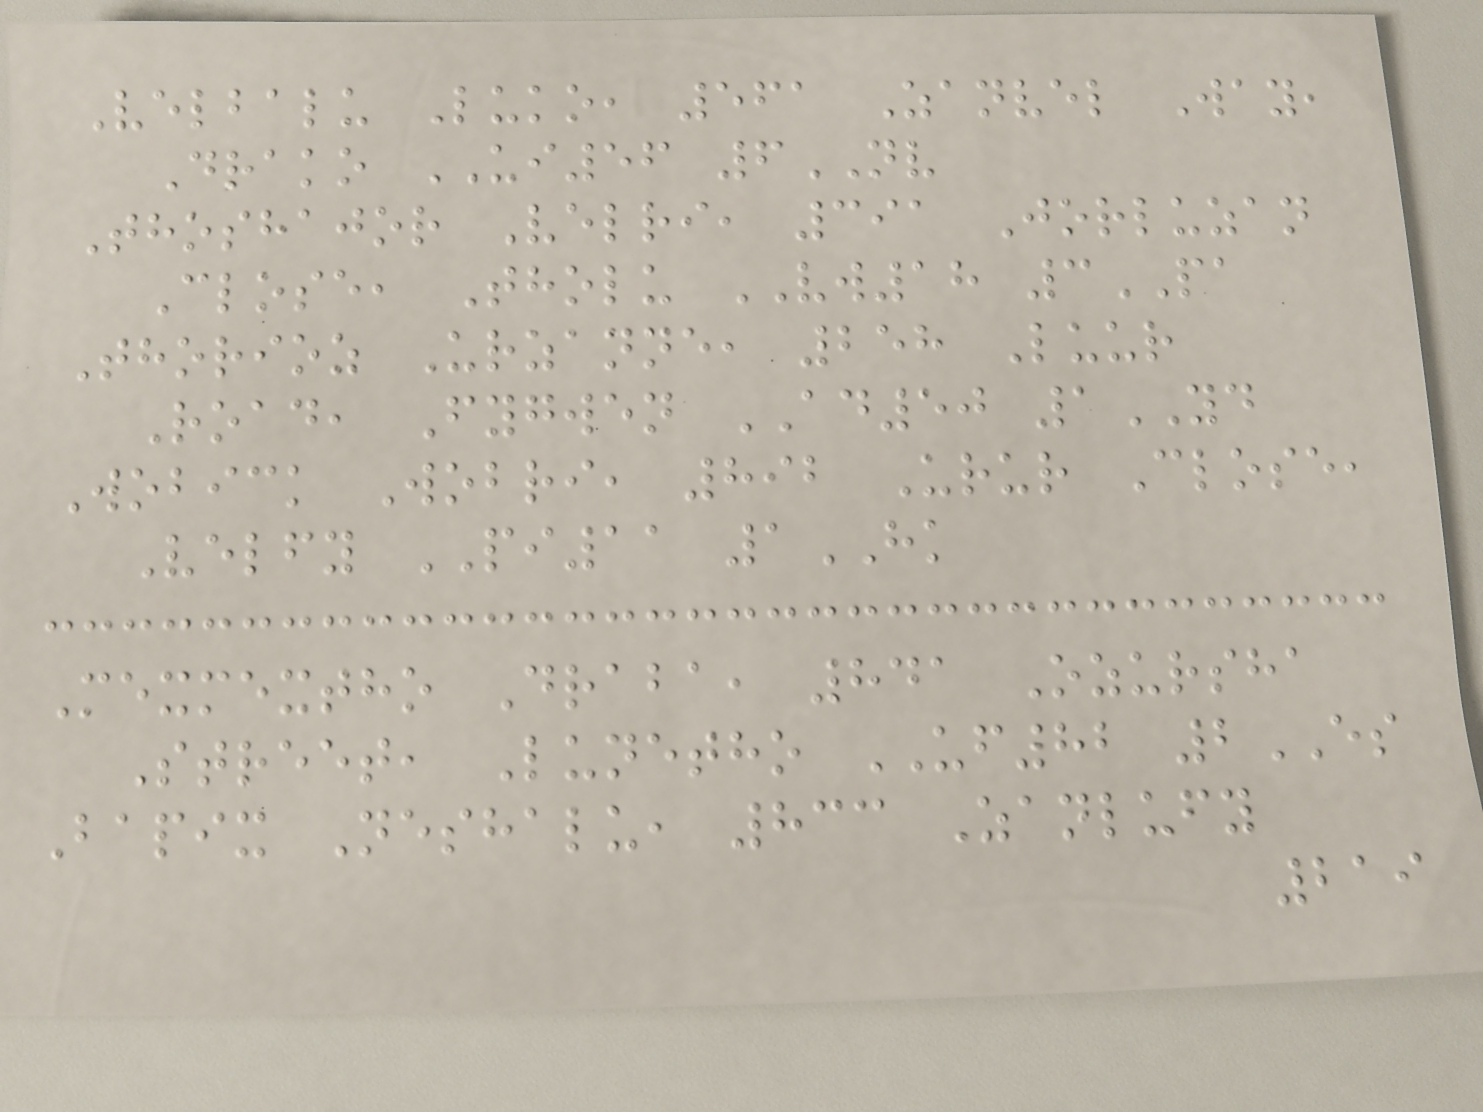Velbalu Luko, 561 Zanvel Way,
Drako UI56 6NV
Thoshajor Velri, 391 Jorluzan
Close, Tholu VW18 3PA
Thorioz Urzanne, 258 Luur
Road, Fygwen AD50 1YD
Wobick Wobri, 892 Urur Close,
Velfy PI11 1HK
Mexmextho Draba, 841 Ozursha
Street, Lunetho UF82 2ES
Bapix Neshalu, 833 Zanlufy
219
